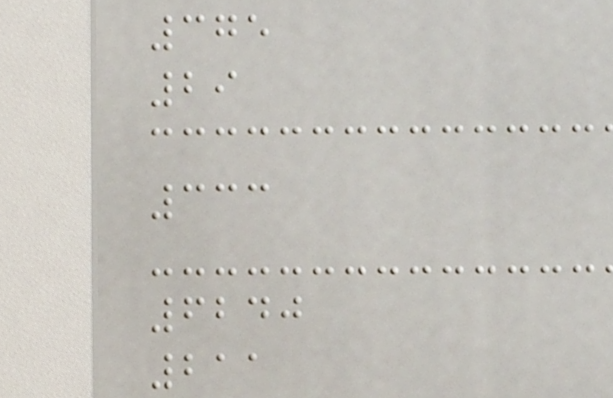375
29
333
6240
211
